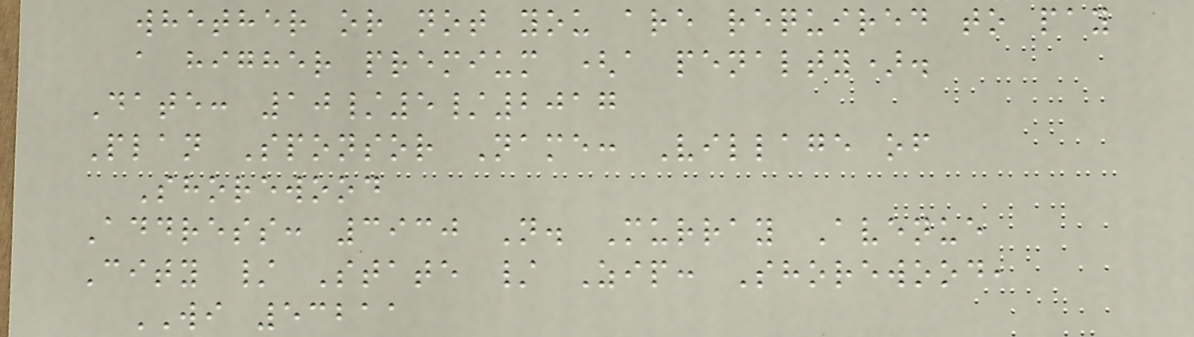whether or not you are required to pay
a higher premium (a penalty).
Date: 10/5/2017
Plan Sponsor Name: Village of
Shorewood
Address: 3930 N. Murray Avenue
City / State / Zip: Shorewood,
WI 53211
